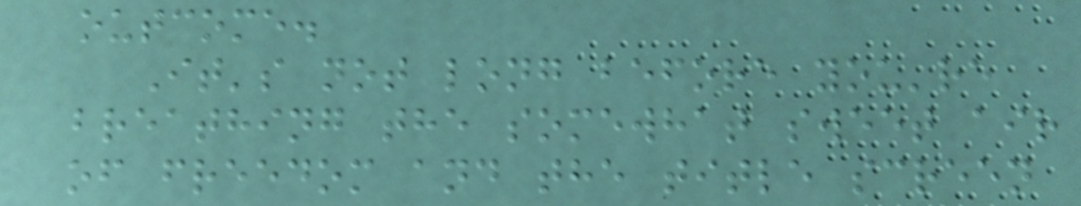outcome.
It's not long before you're
breathing the somewhat sweet air
of freedom and the title screen
